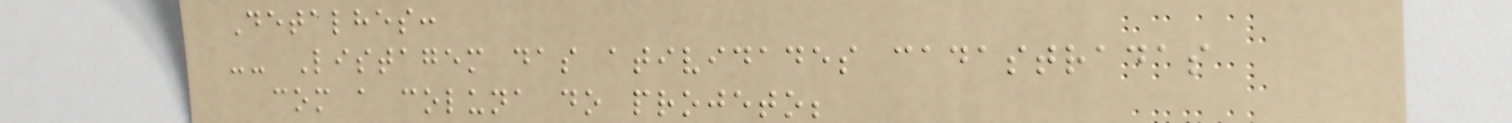Detalhes:
-- Listagem das atividades cadastradas
com a coluna do projeto;
